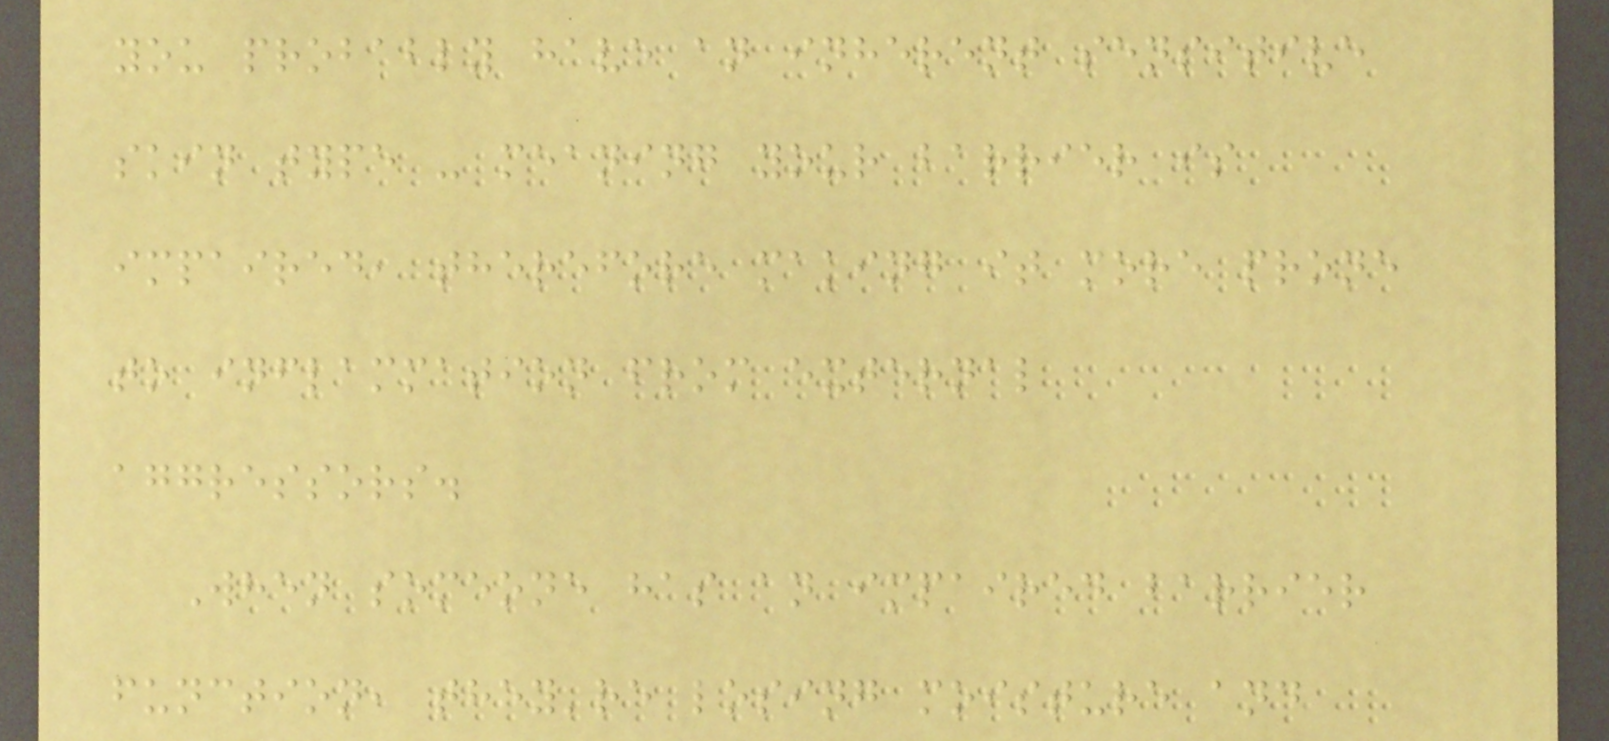you probably have an inherent sensitive
skin type - meaning your barrier is
impaired, therefore making it more prone
to inflammation from external
aggressors.
When someone has an impaired barrier
function, they're losing moisture and
